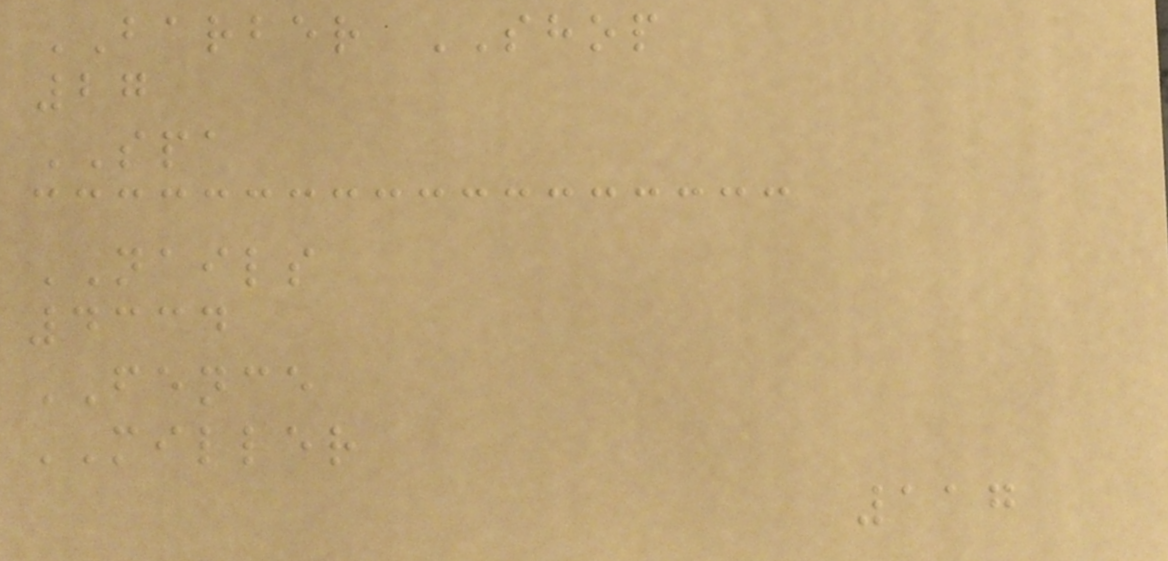BARBER SHOP
27
SPA
NAILS
4334
FENCE
MILLER
117
